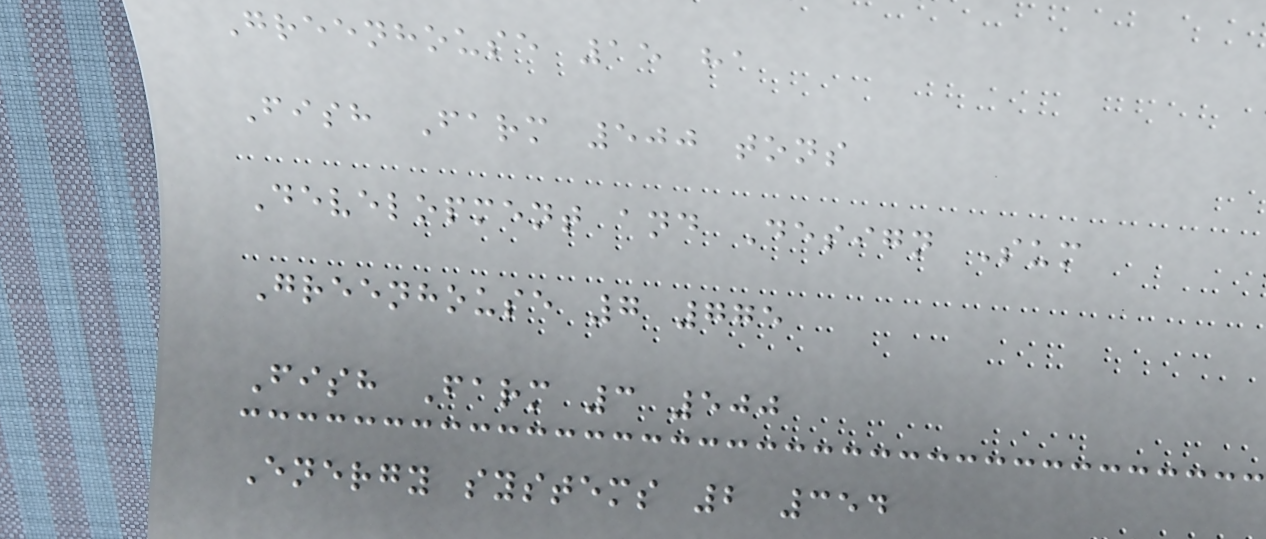Greenhouse 15 ha
Fish Farm 500 tons
Development and Design Sum
Greenhouse 7 775
Fish Farm 3 500
Energy systems 2 354
